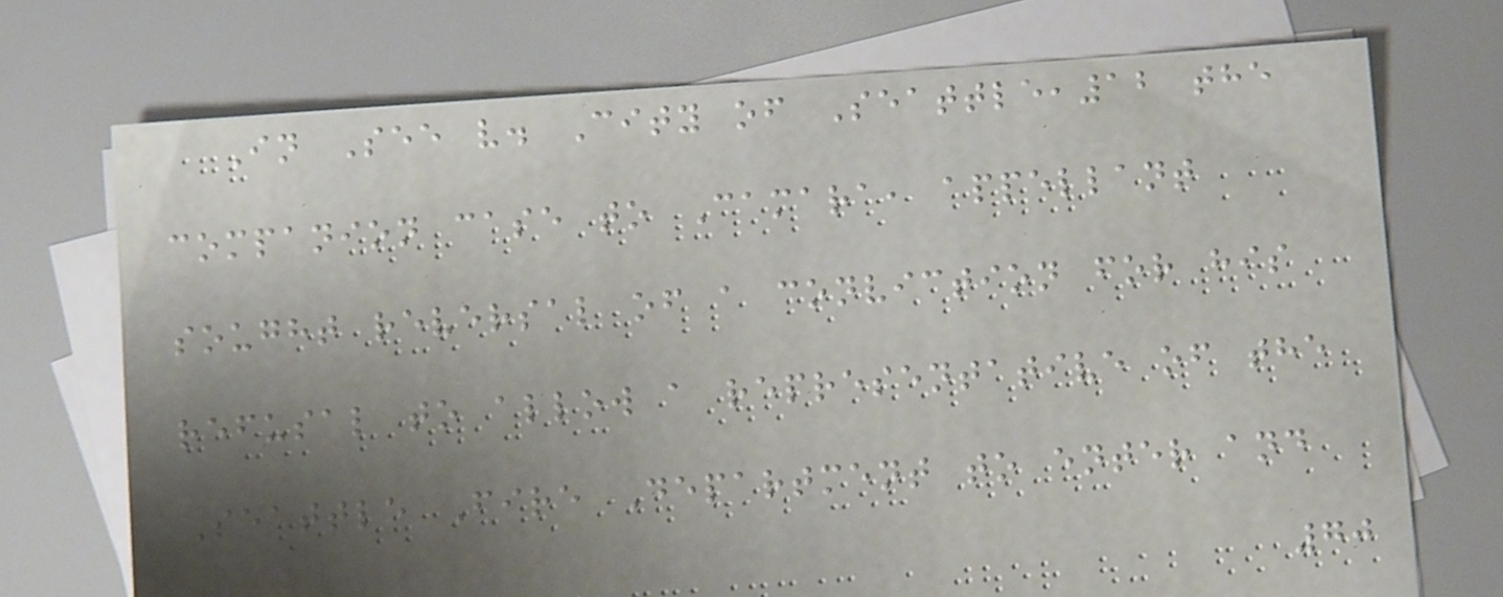In See v. City of Seattle,12 the
companion case to Camara, appellant
sought reversal of a conviction for his
refusal to allow a representative of the
Seattle Fire Department to enter and
70
